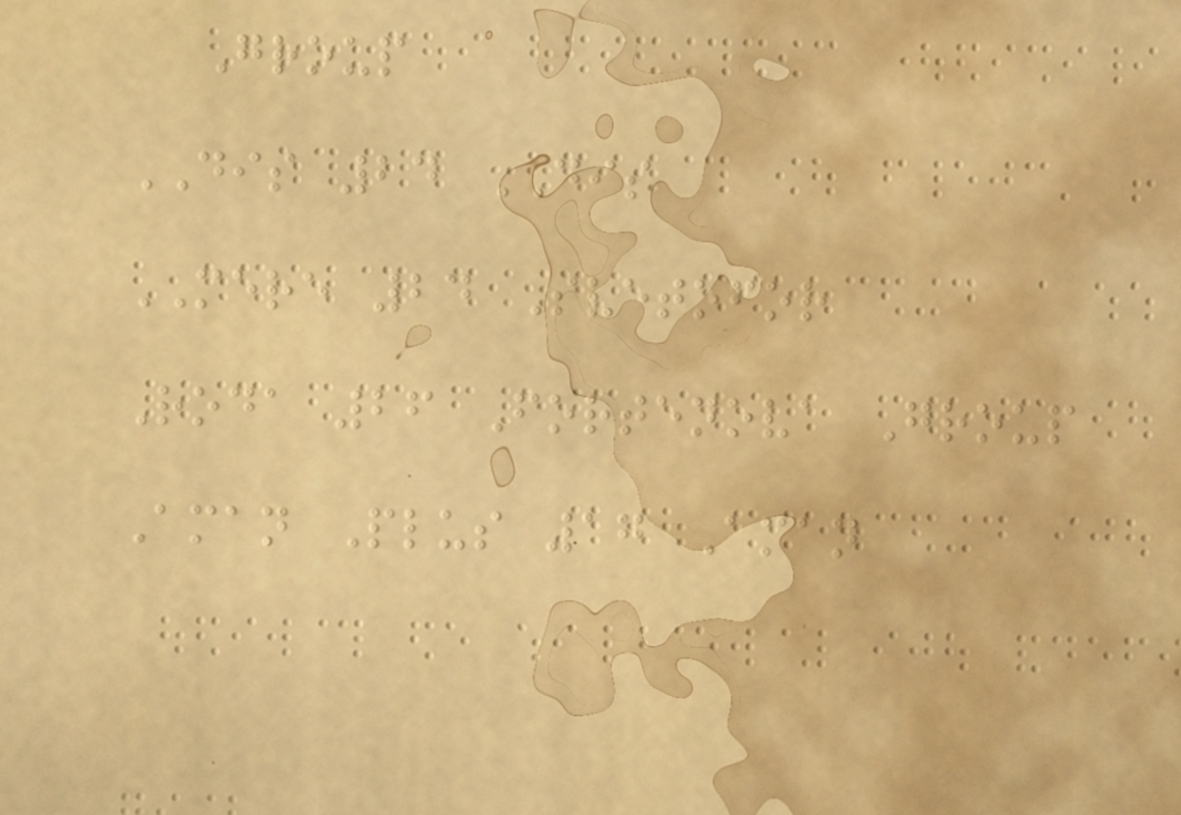Group
DIS 24 DIS
MERE 24 Svetofor
Roda 26 Fortenova Group
Aman Plus 17 Aman
